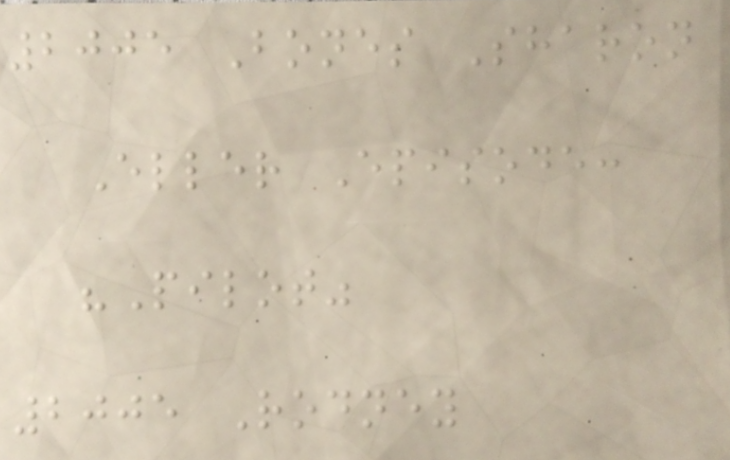2005 Bones Sharon
Eller Episode:
"Pilot"
2005 Rodney
